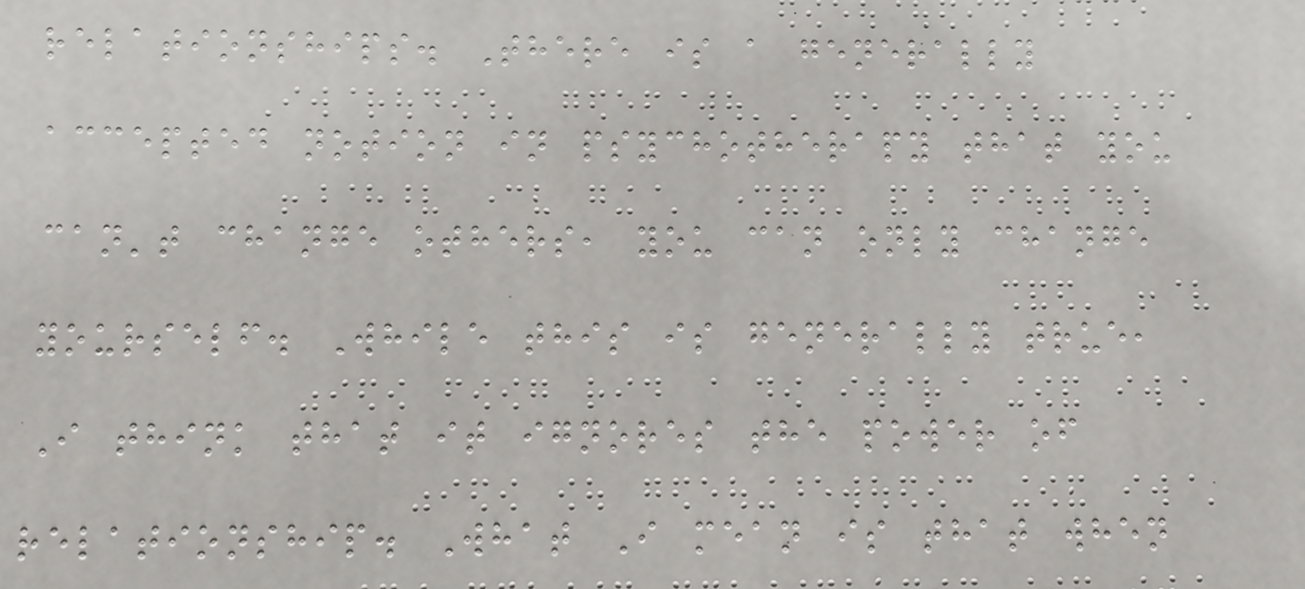relationships. There is a generally
accepted notion in psychotherapy that you
can't change others, you can only change
yourself. While this is generally true,
I think that it ignores the power of
relationship. What I mean is that when
